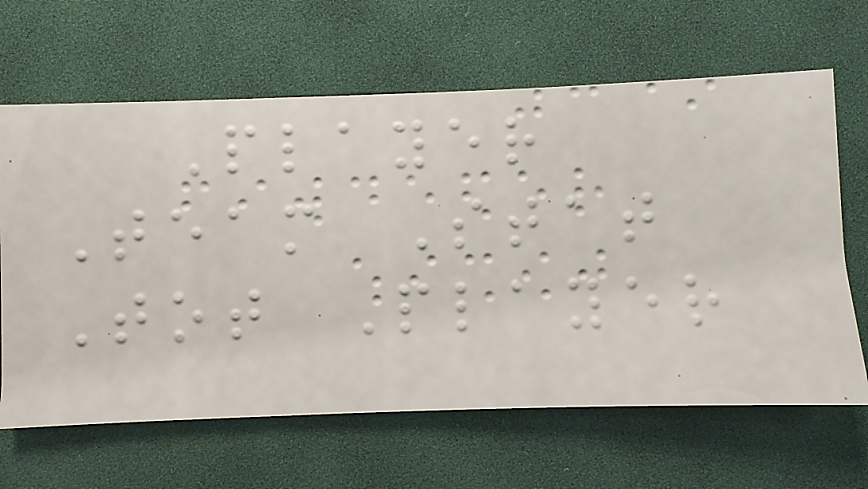Player
Team Stat
Tot Player
